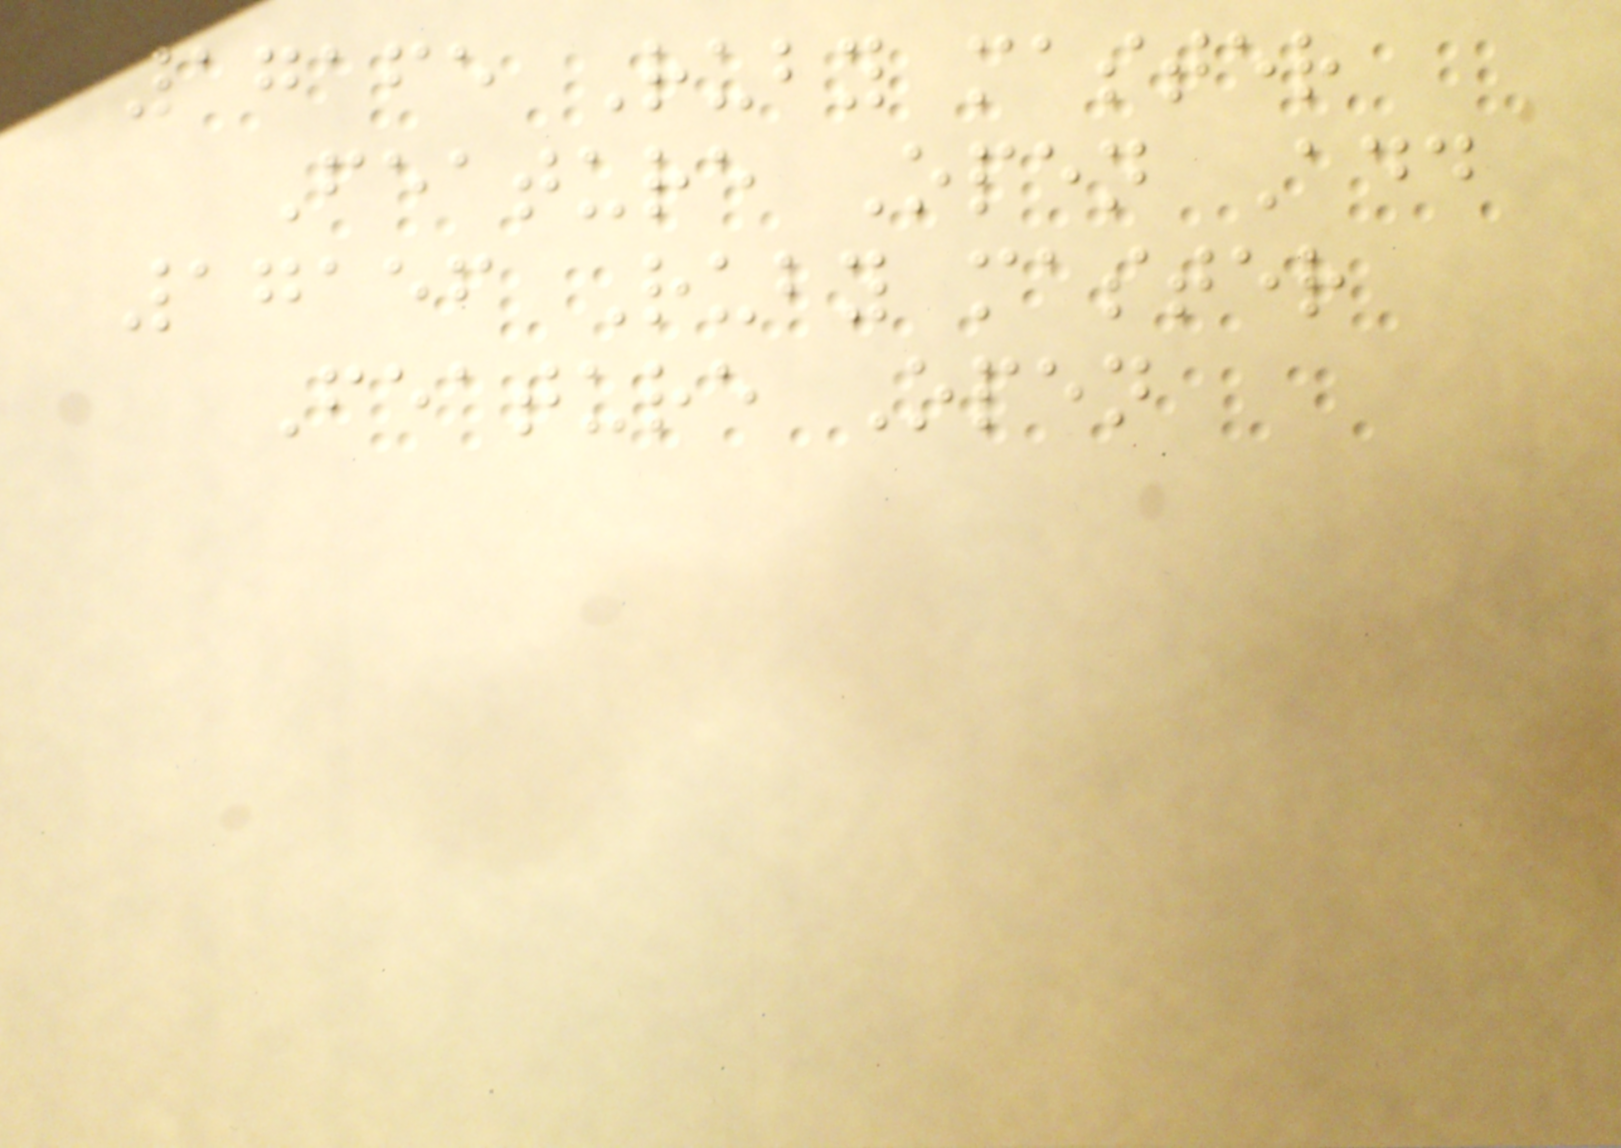17165 Ruby master
Feature Open Add
17156 Ruby master
Feature Open
